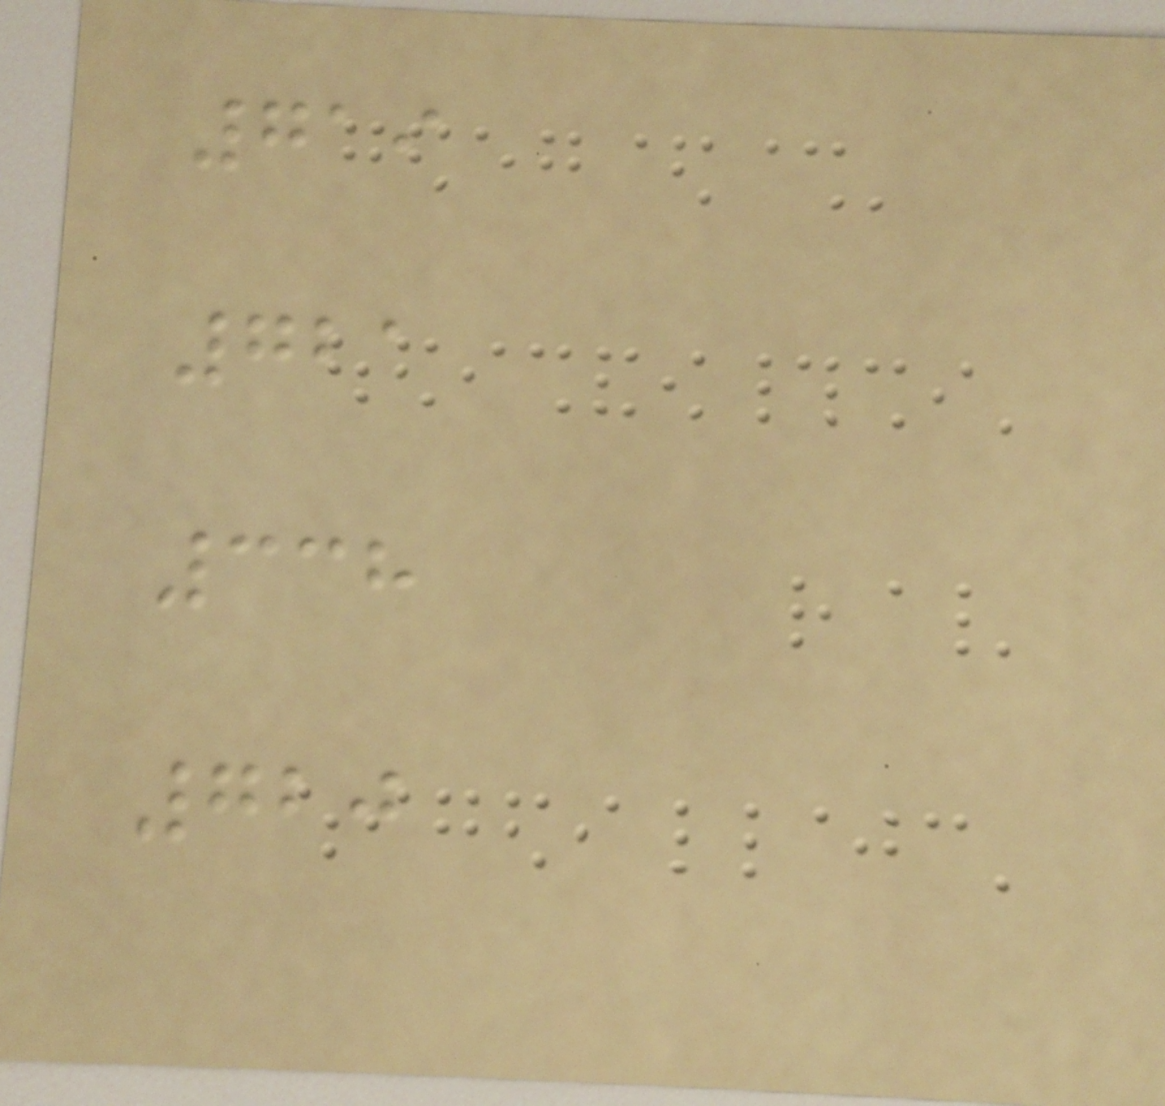719
721
338
720
